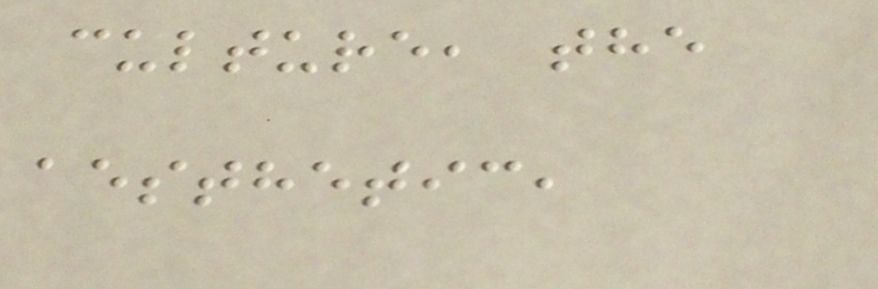culture, the
aesthetic,
